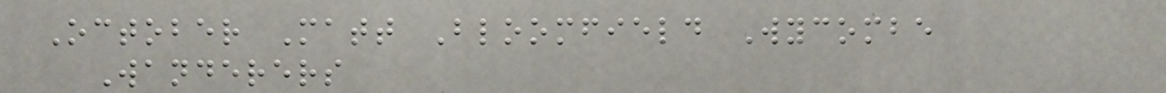October Matt Bloomfield Wycombe
Wanderers
